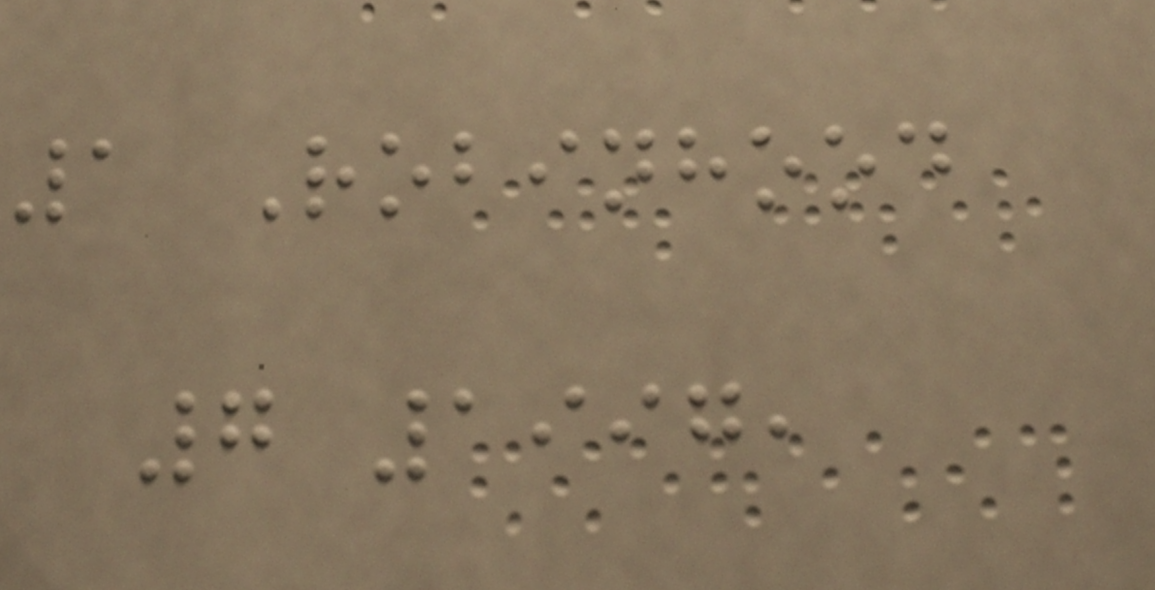1 Robinhood
7 1997,
